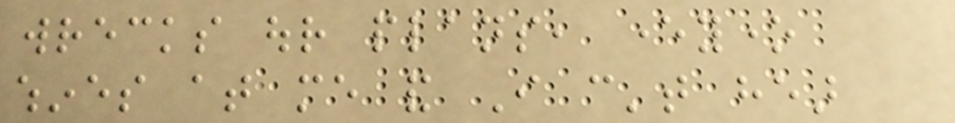wrecks our plans, everyone
whines at me and I can't hear
